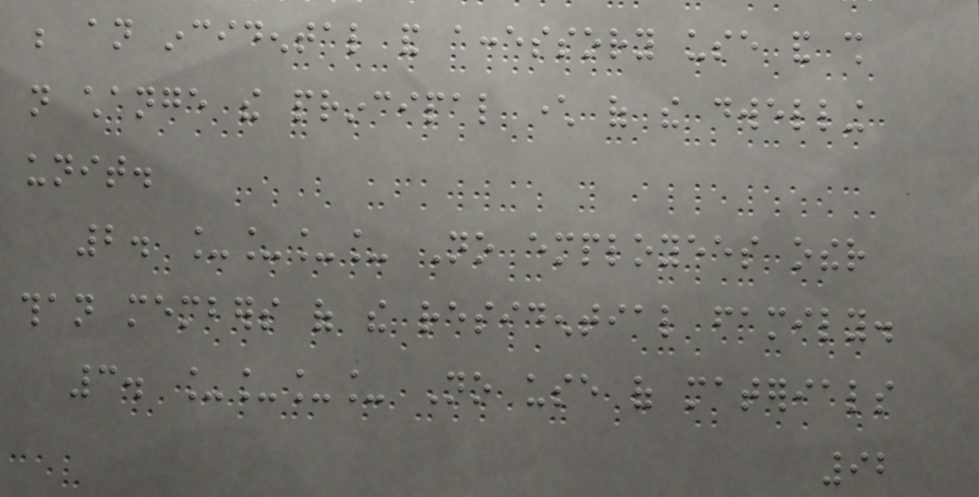be an incidental and accessory use and shall
not change the principal character of the dwelling
unit.
2. ____ No employees other
than members of the residential family.
3. ____ No use of materials
92
